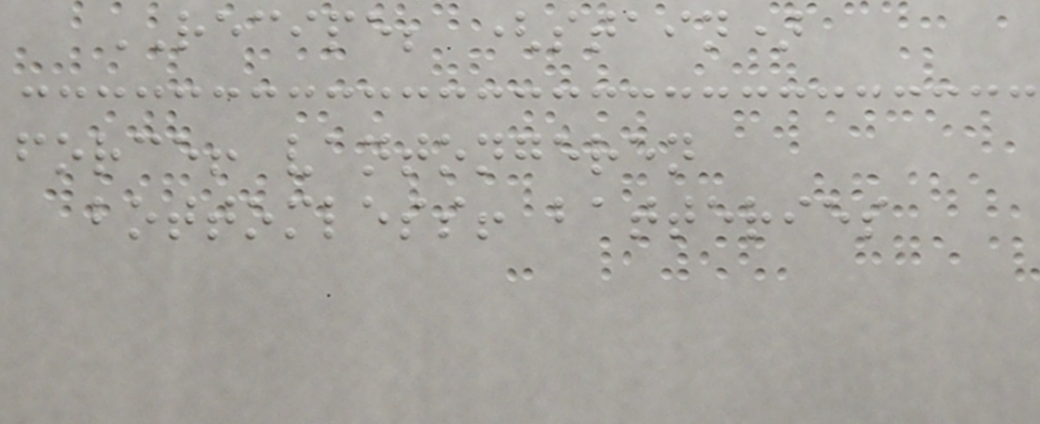RECIPE; (stain)
force! vantongeren
bottomless! batteries
